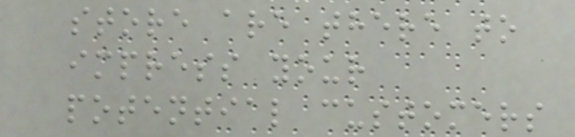store are there to
impress your
potential customers
